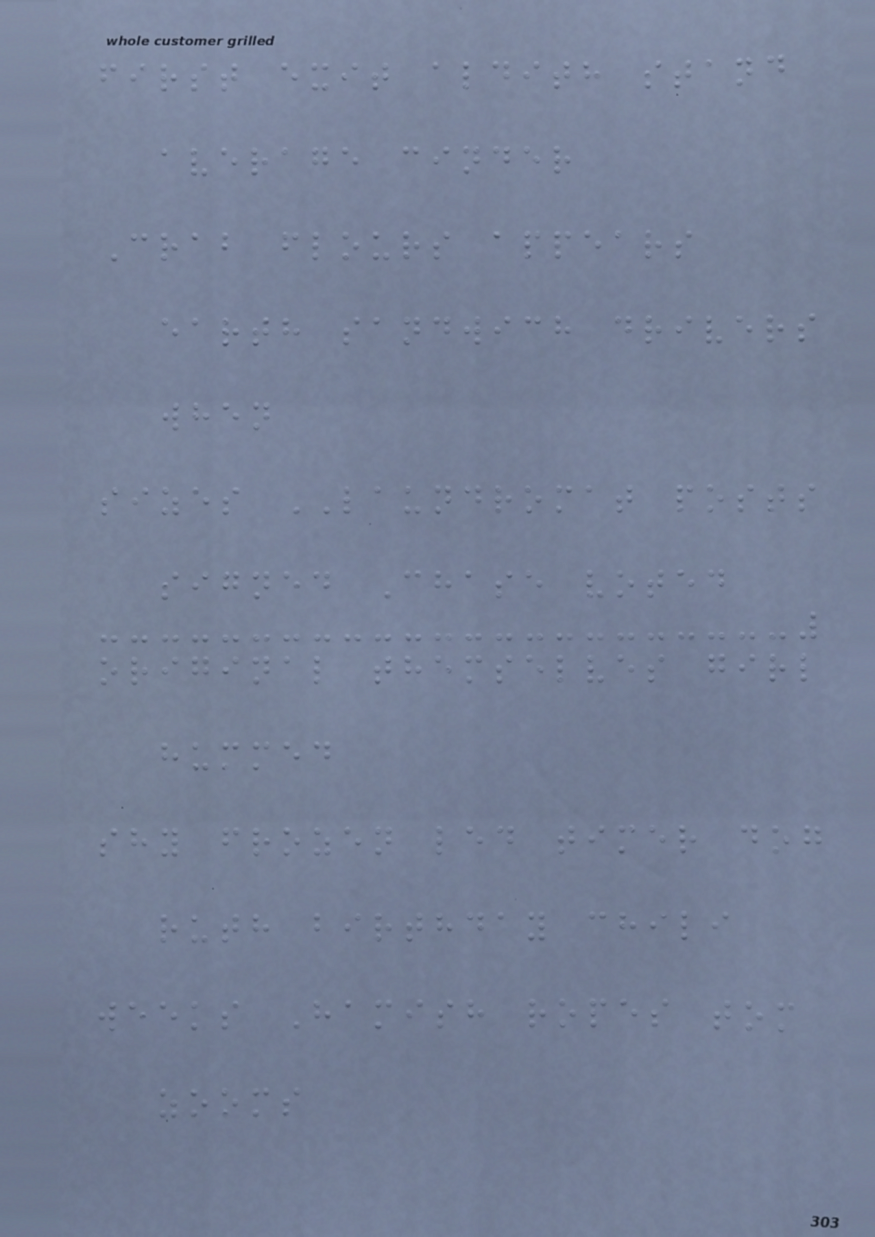first exit aldith stand
average cinder
Crab flours appears
earth sandwich drivers
when
sizes LAUNDROMAT posts
signed Chase voted
original themselves girl
hummed
shy frozen led timer dog
ruth birthday chili
weeks Hamish ropes tom
zooms
